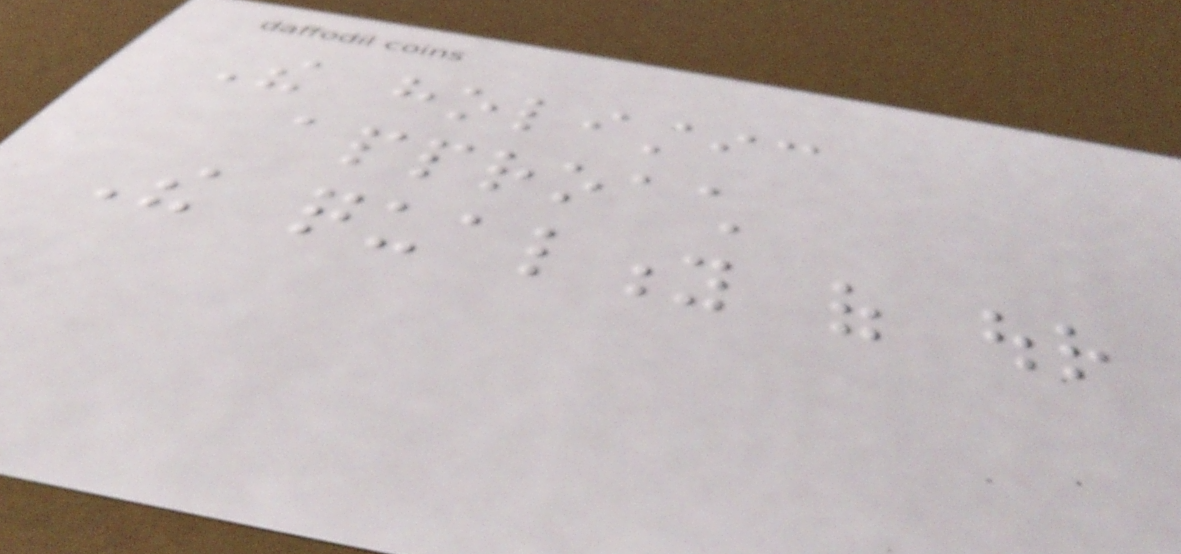The holistic
approach
The quality of our
